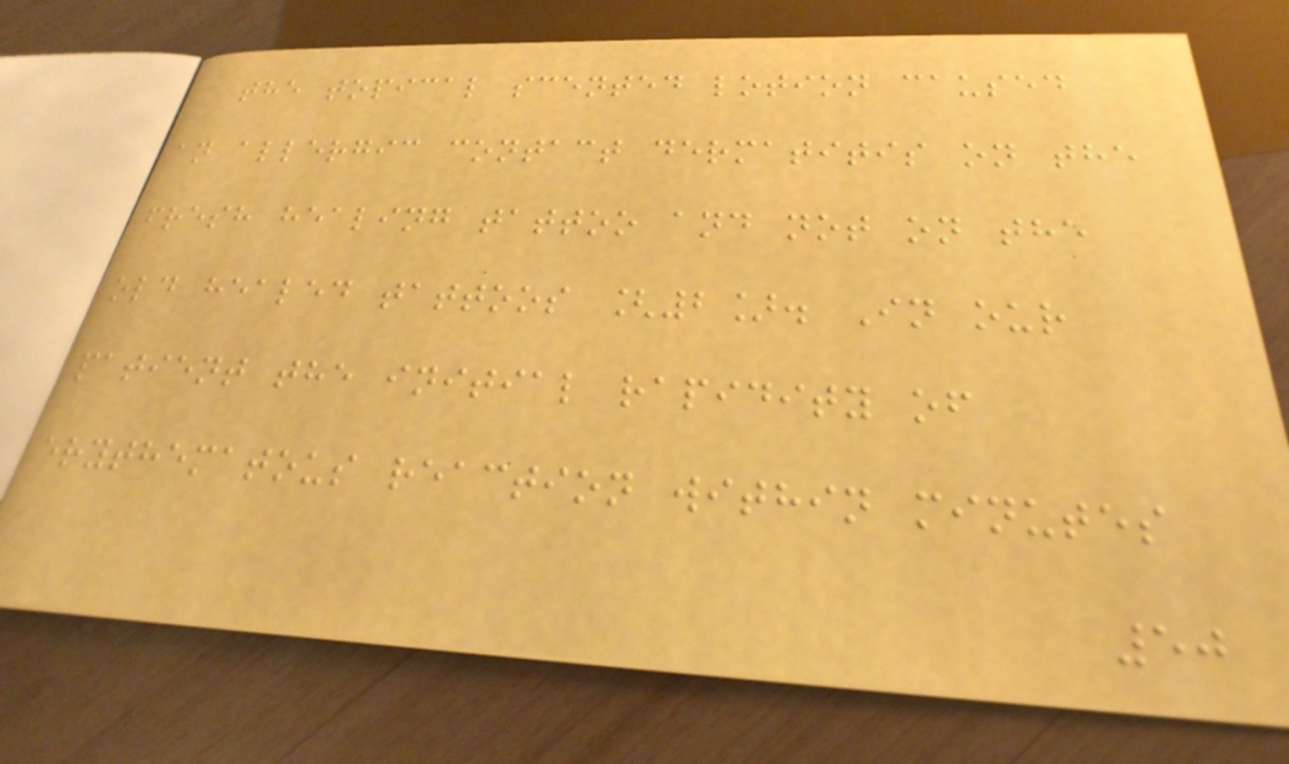the topical scented lotion caused
an allergic contact dermatitis on the
fresh healing tattoo and not on the
old healed tattoos [2]. In our
patient the initial rapidity of
erythematous reaction within minutes
50
